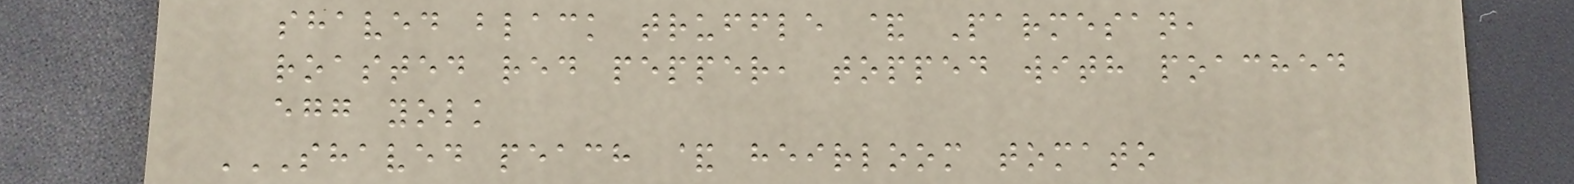shaved black truffle & Parmesan,
roasted red pepper, topped with poached
egg yolk
SHAVED PEACH & HEIRLOOM TOMATO
